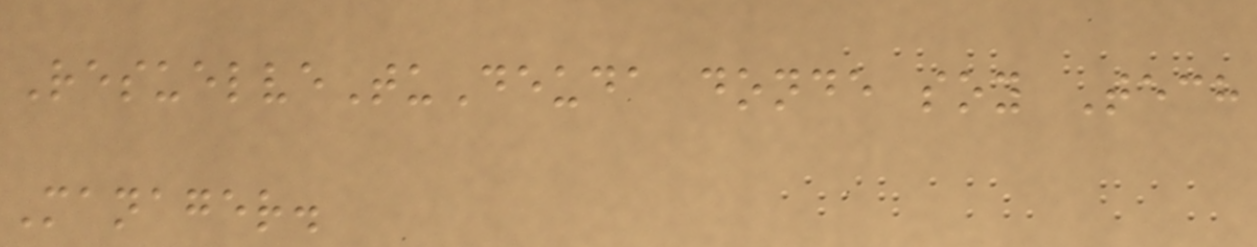ResuelveTuDeuda donde soy Tech
Manager.
